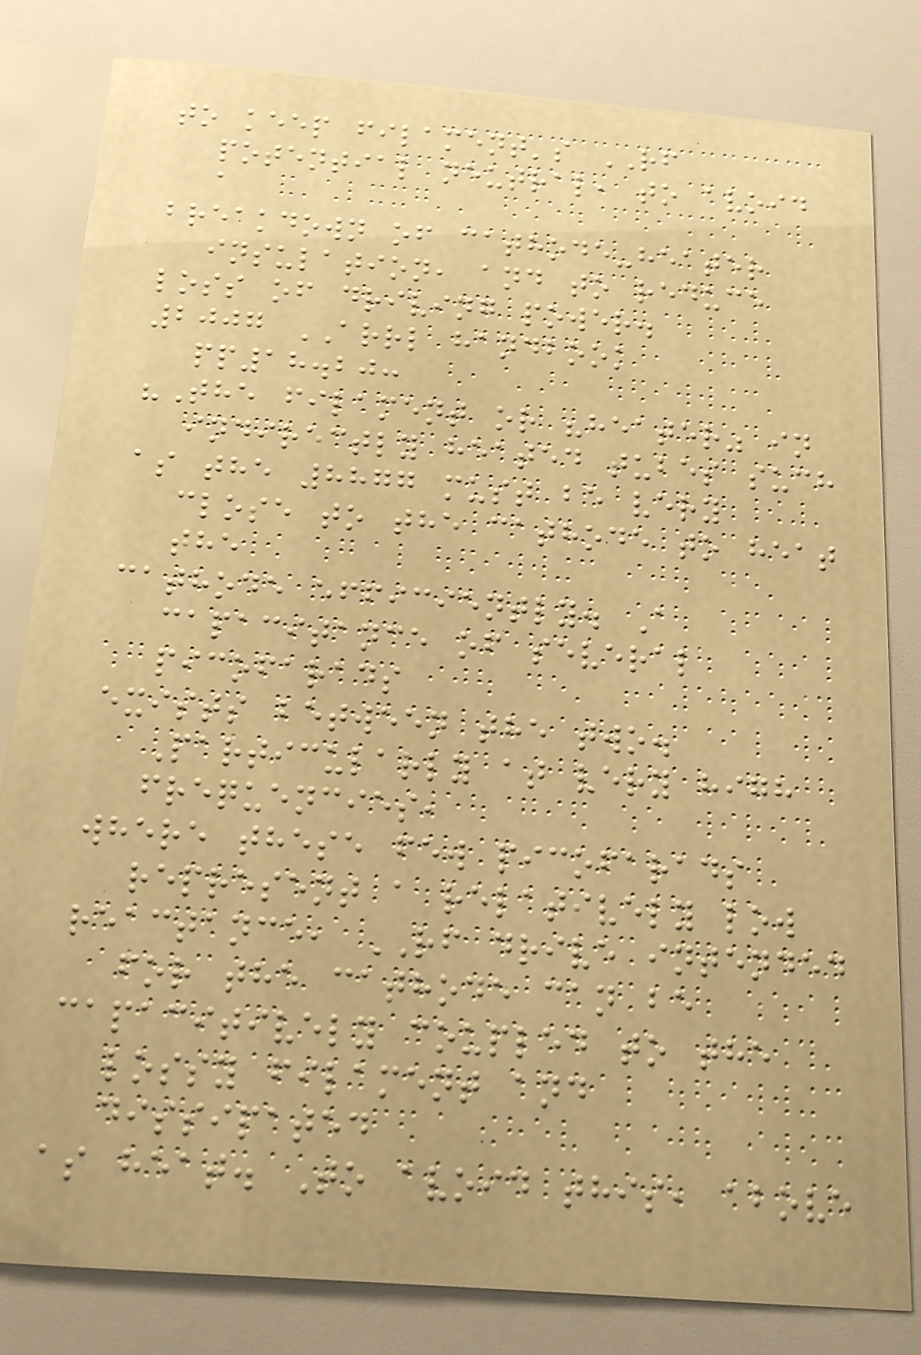to keep filament's RF
potential neutral, to avoid
a
breakdown of cathode-heater
insulation, and to reduce
loss of driving power.
2007 ARRL handbook
pp18.20:
"The filament or "heater" in
indirectly heated tubes such
as the 8877 must be very
close to the cathode to heat
the
cathode efficiently. A
capacitance of several
picofarads
exists between the two.
Particularly at very high
frequencies,
where these few picofarads
represent a relatively low
reactance, RF drive intended
for the cathode can be
capacitively coupled to the
lossy filament and
dissipated
as heat. To avoid this, above
